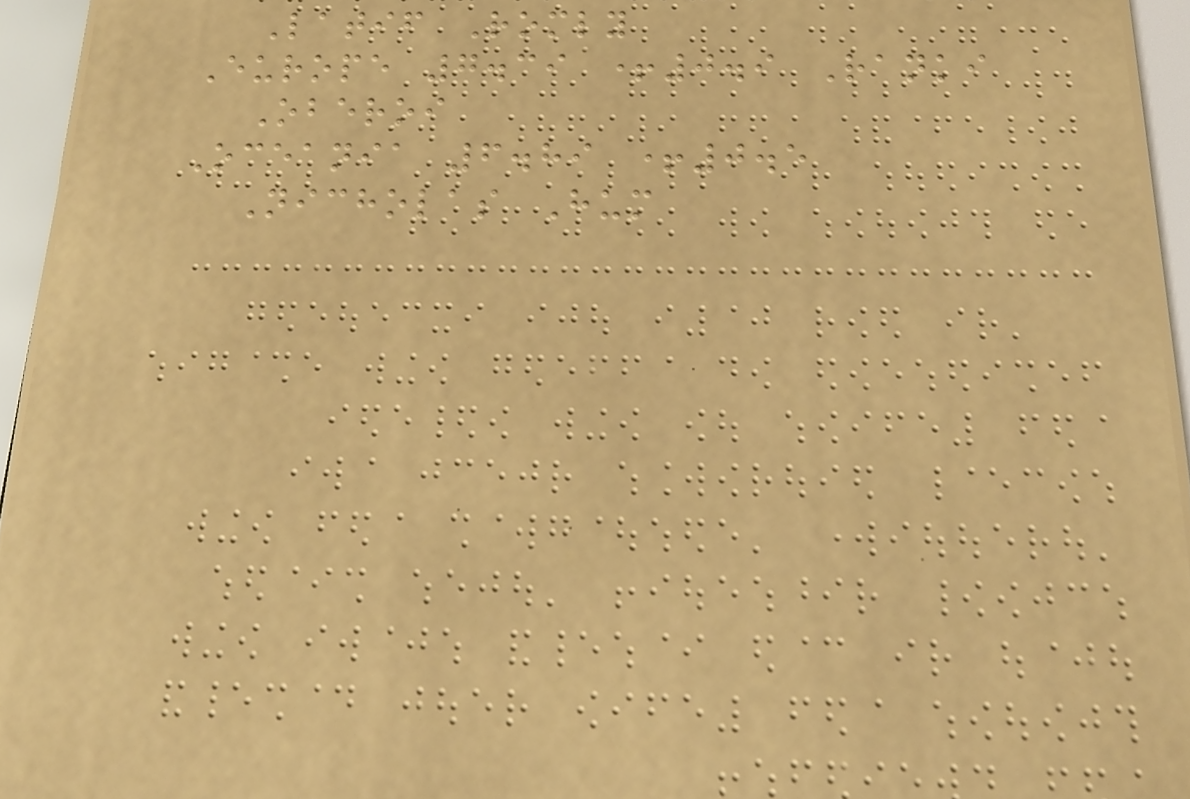Latif Romly
Europe 7.39 +0.9 Ranki
Oberoi
Oceania 6.89 +0.5
Nicholas Hum
